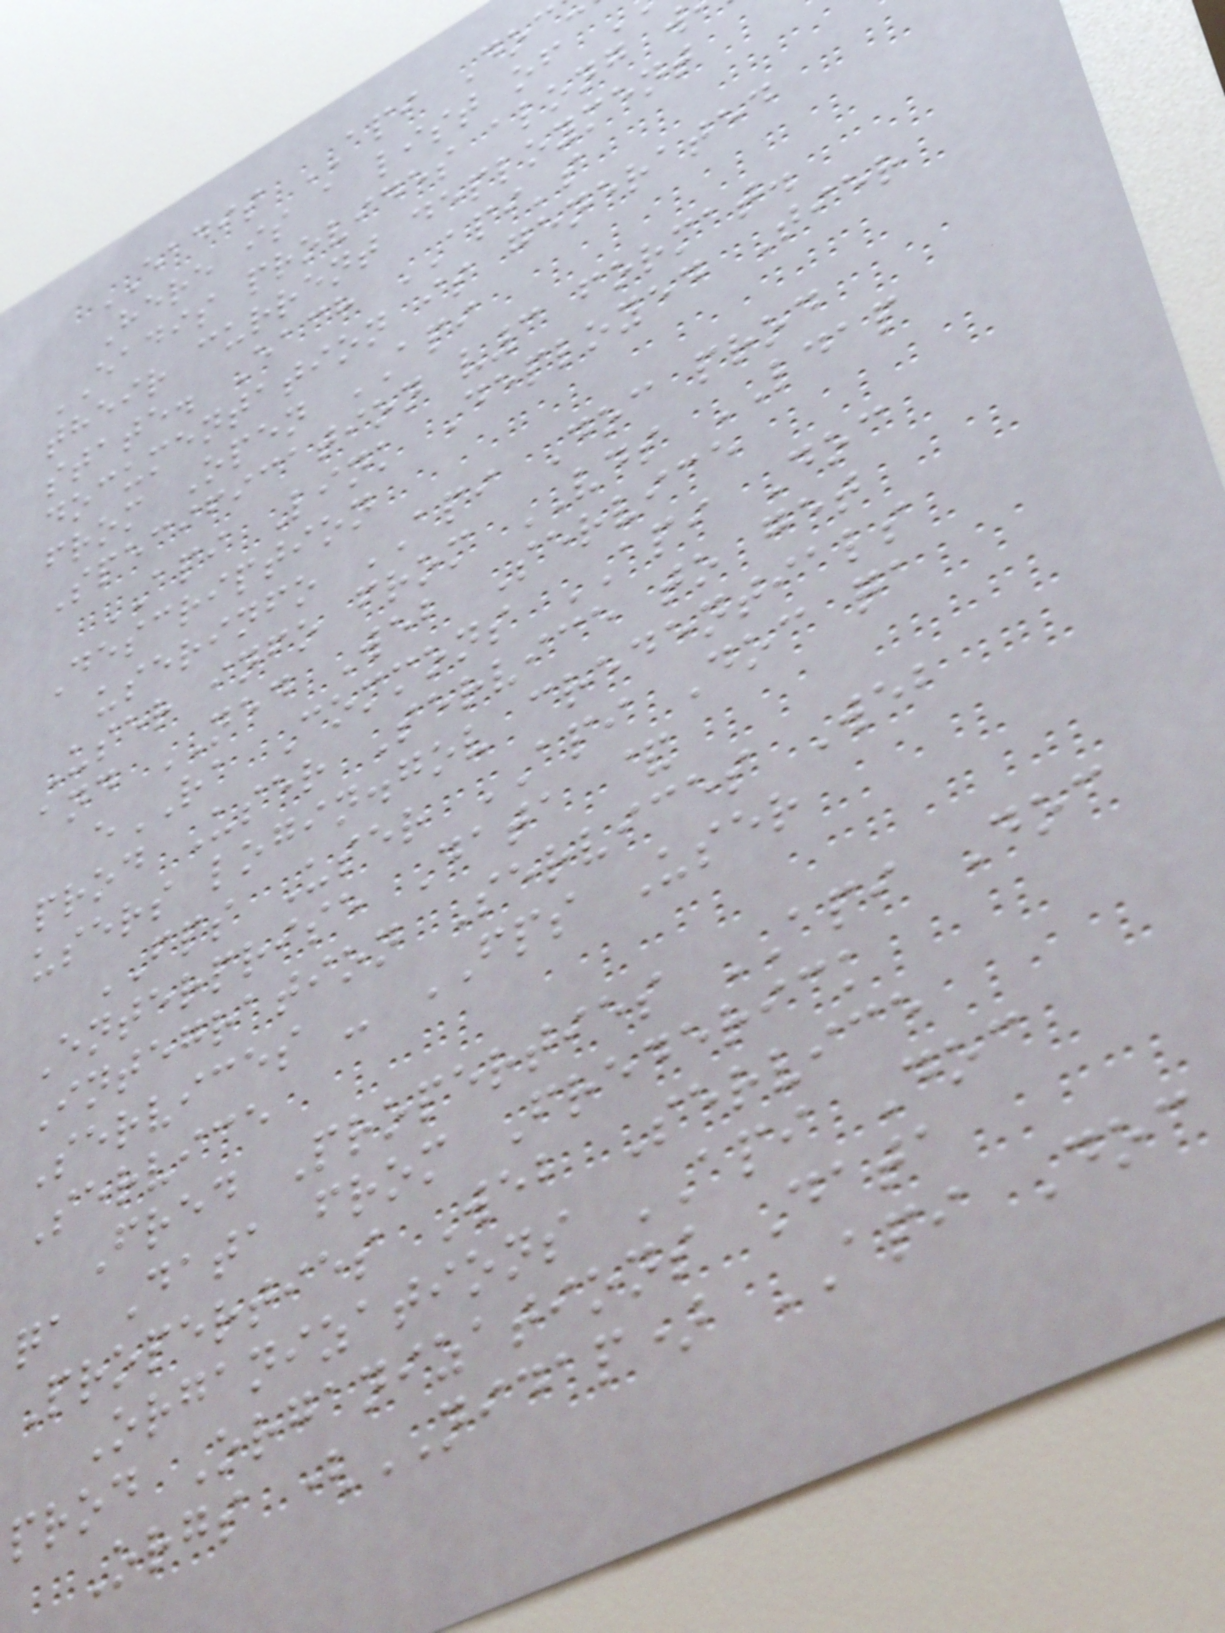EADIS API Doc
Here is a list of
EADIS provides along w
their current deployment
state. Each API's
documentation is generated
from Open API
Specification v3 format.
API Link Deployed Tier
Description
userinfo API Doc prod
User info from VDS LDAP
and NED Web Service
eRA Commons API Doc
prod User Service to get
users login.gov credentials
FPS User API Doc qa
Enterprise Data &
Integration Services Web
Services - FPS User
Service
Fred Properties API Doc
qa Data from Frederick
Properties Web Service
Organizations API Doc
prod Organizations Data
Orgs (NIDAP) API Doc
